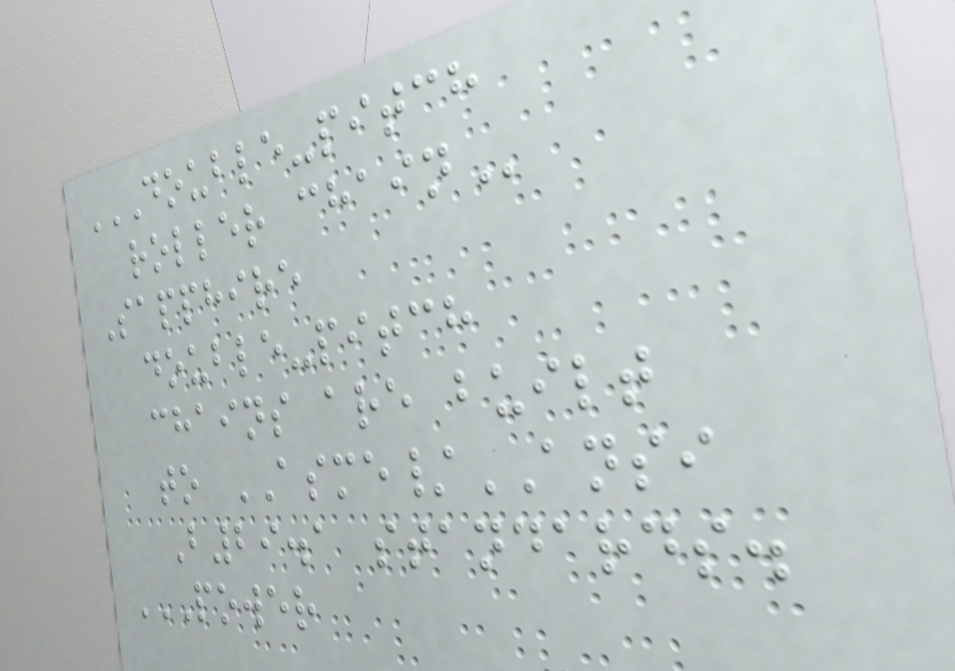DOUBLE-PITCH
ROLLER CHAIN
Sapphire
double-pitch
chains are built
to ASME/ANSI
B29.1 standards.
POWER
